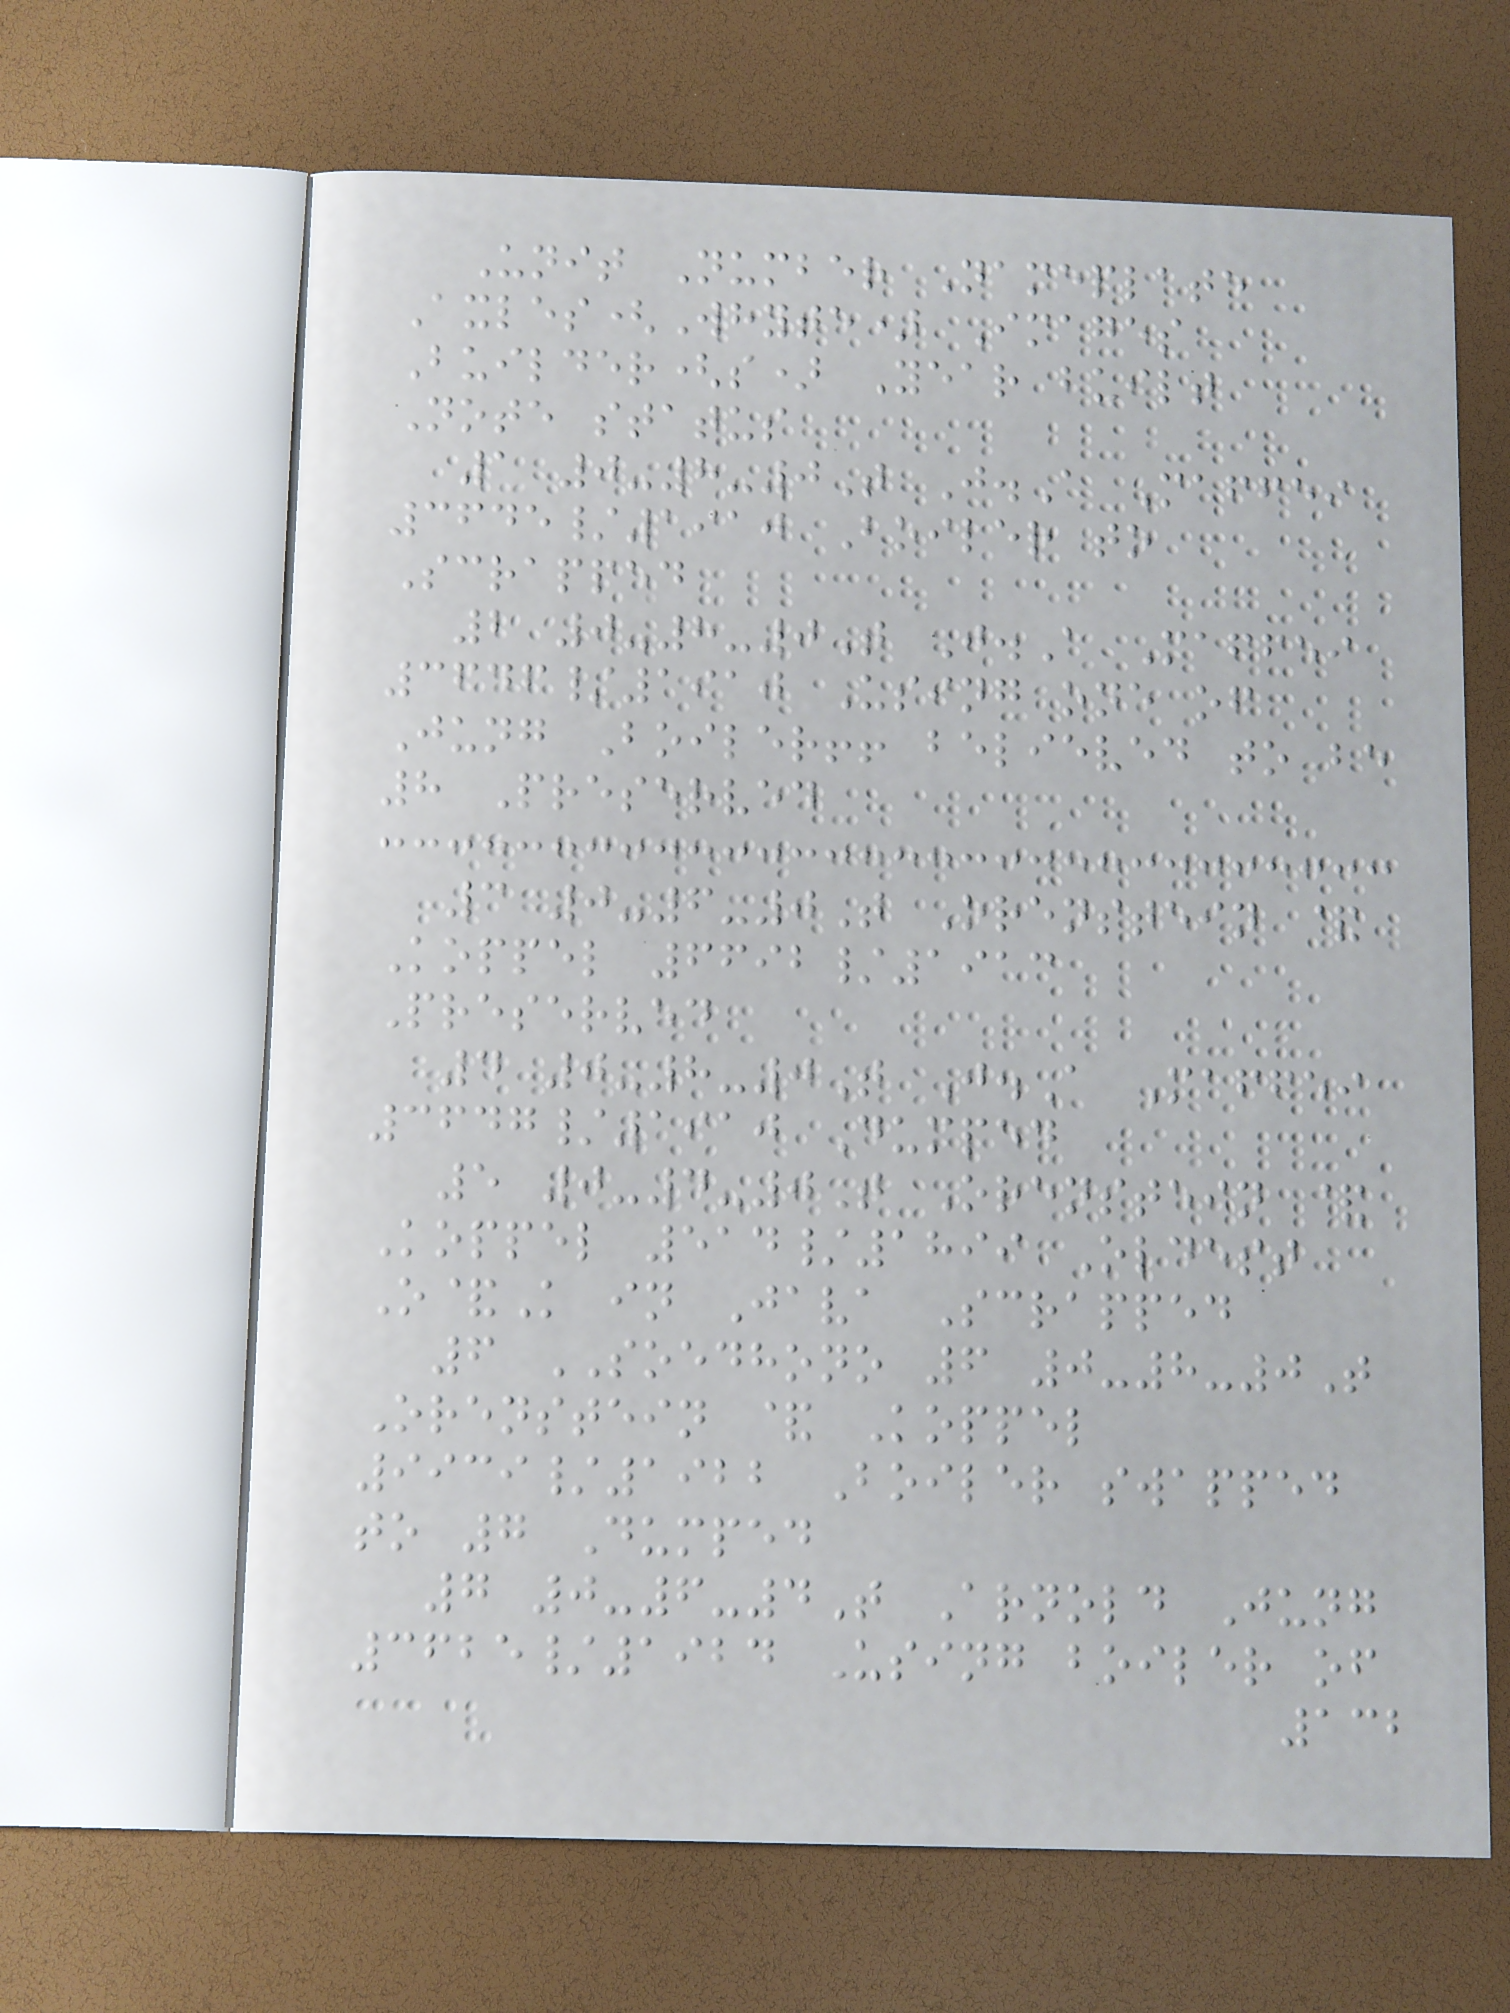Unit Number Nameplate
Axles(Whyte) Images
Builder(s) Year built
Note status
1 0-8-0T J.A Maffei
3645/1910 Boiler to
Scrapped
2 0-8-0T J.A Maffei
3646/1910 Using one of
Jung Boiler!! believed to be
8 Preserved
3 0-6-0T Orenstein &
Koppel 6692/1913
Preserved
4 0-8-0T J.A Maffei
3647/1910 Dumped
5 0-4-0T Orenstein &
Koppel 514/1899 Oldest
O&K in Java Scrapped
6 SOEDHONO 6 0-8-0T
Orenstein & Koppel
9939/1922 Boiler swapped
to 7 Dumped
7 0-6-4T Arnold Jung
3625/1924 Using boiler of
132
